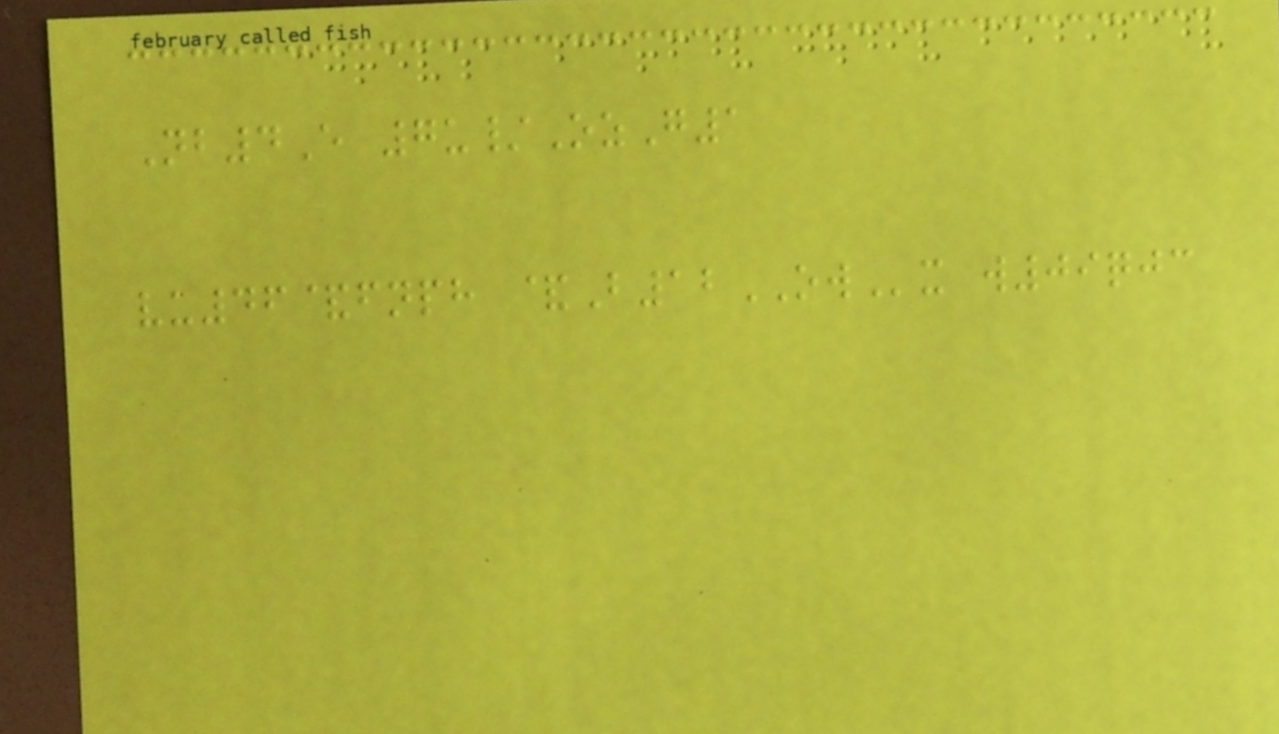Nb4E 7u/OzG1
vu46&fnph &B12OWx w09qjc
